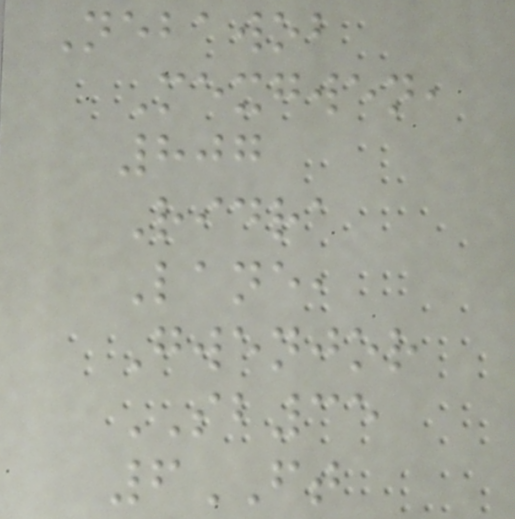Nebawob
Mexgwen,
807
Ridra
Lane,
Gwenjor
SB35
6FT
